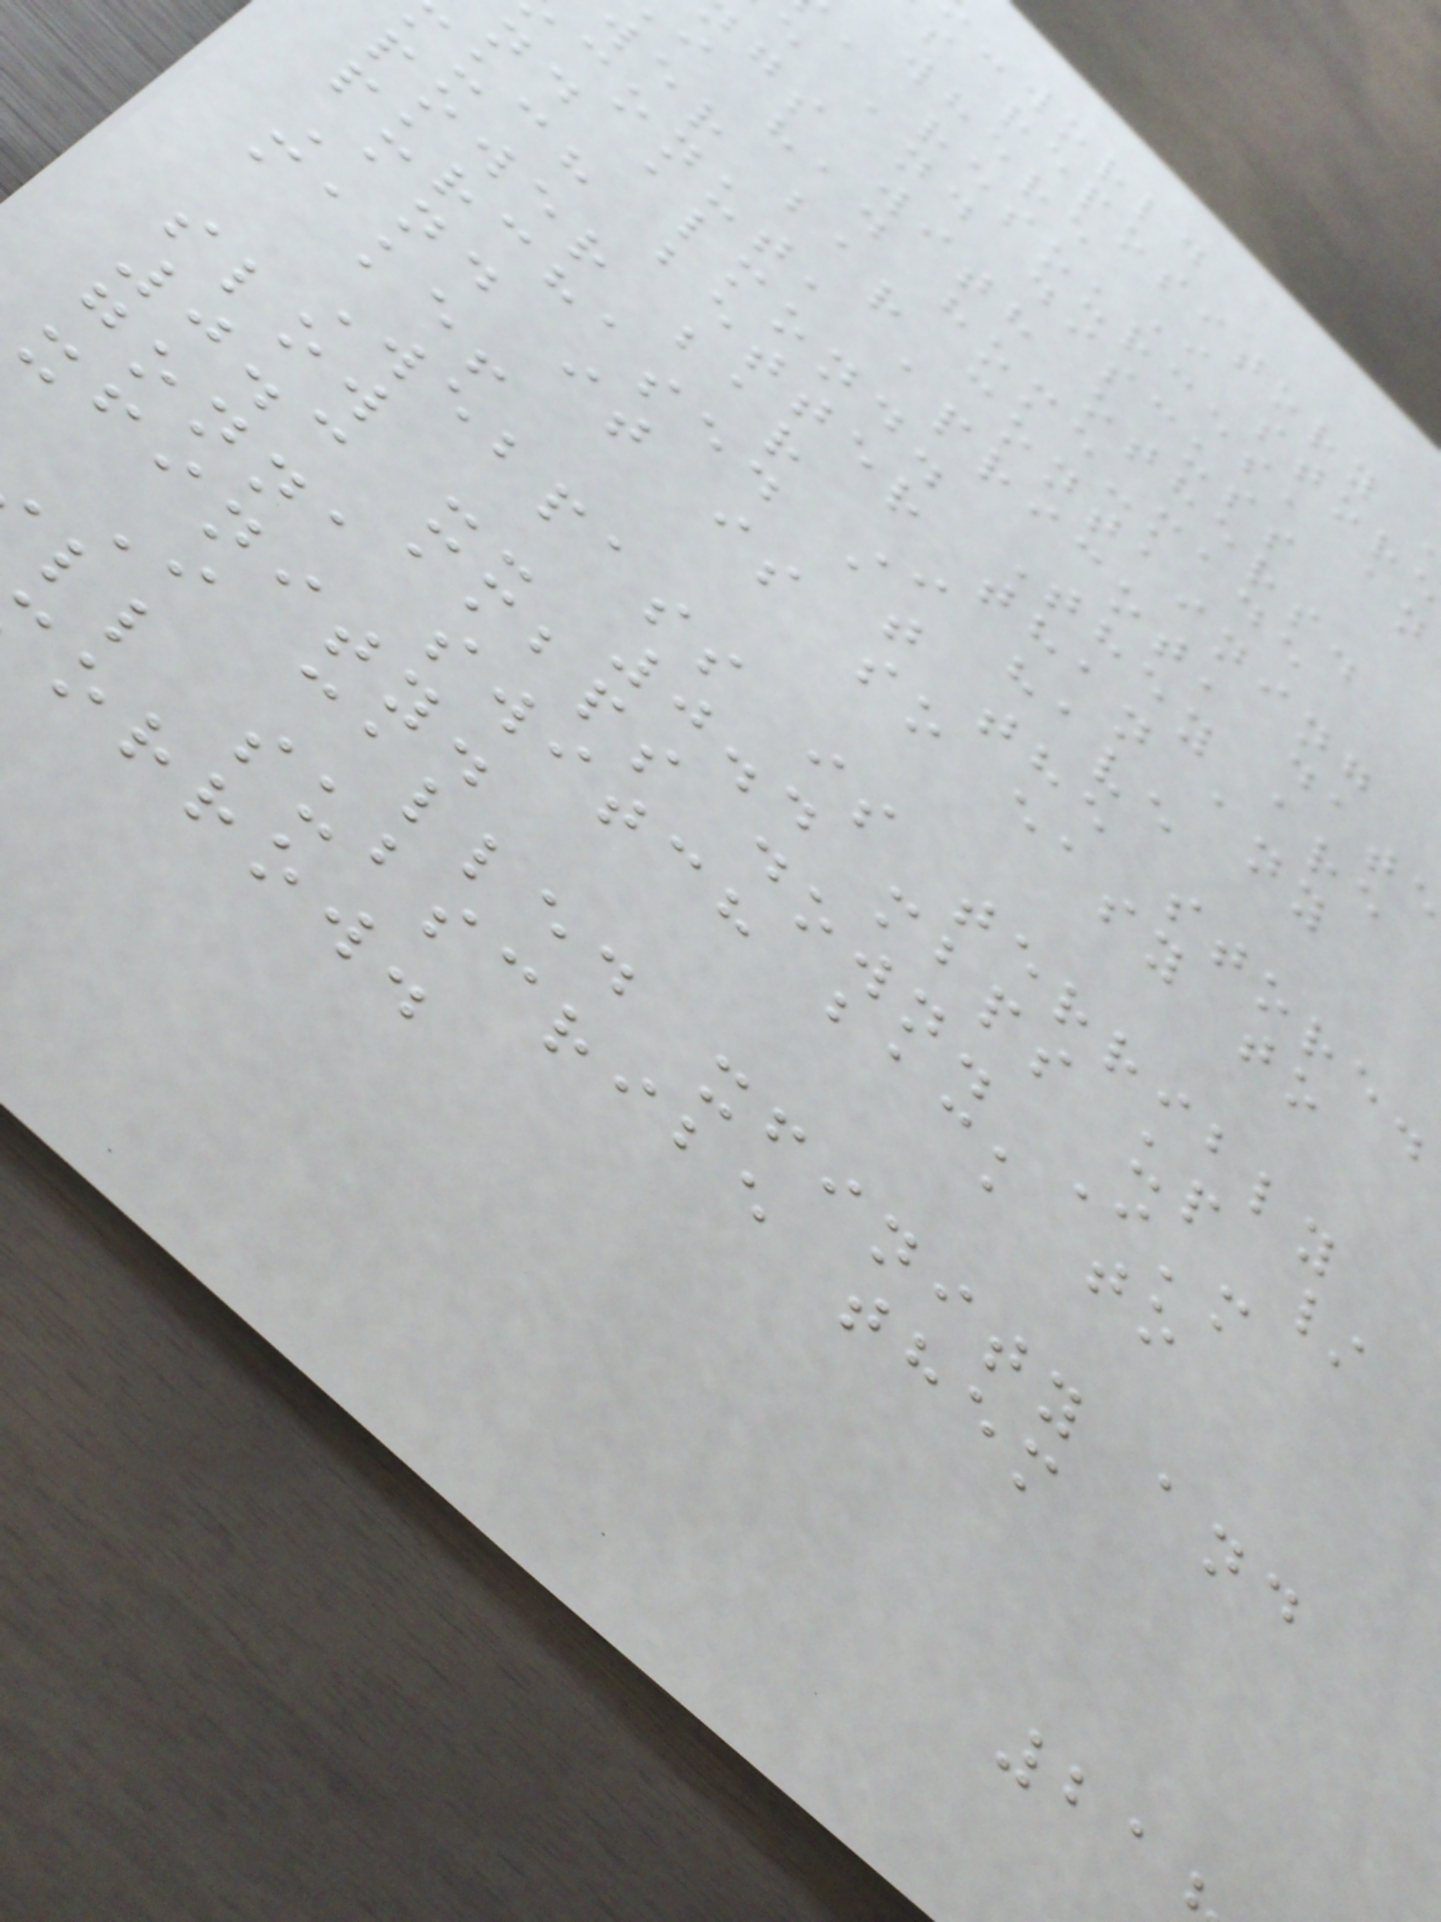-world
s repository
where I store
, resources, an
e and discuss
gs with others.
i had home-made
wer bar containing
conut, apricot, date
nd almond. They are
uch better than any
power bar I have
purchased at the store.
And it is so easy to
make!
Webpass is terribly
slow -- 0.4 mbps up /
0.3 mmbps down. I'm
gonna switch back to
xfinity.
I called xfinity and
ll subscribe them
orrow.
